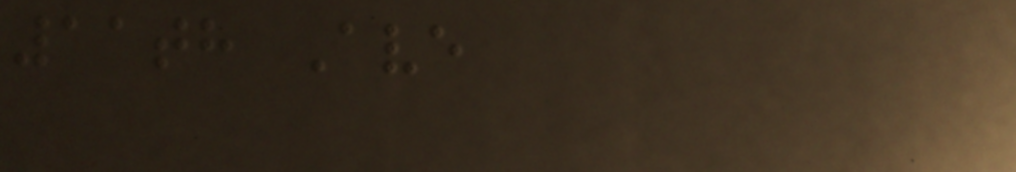11th Ave
